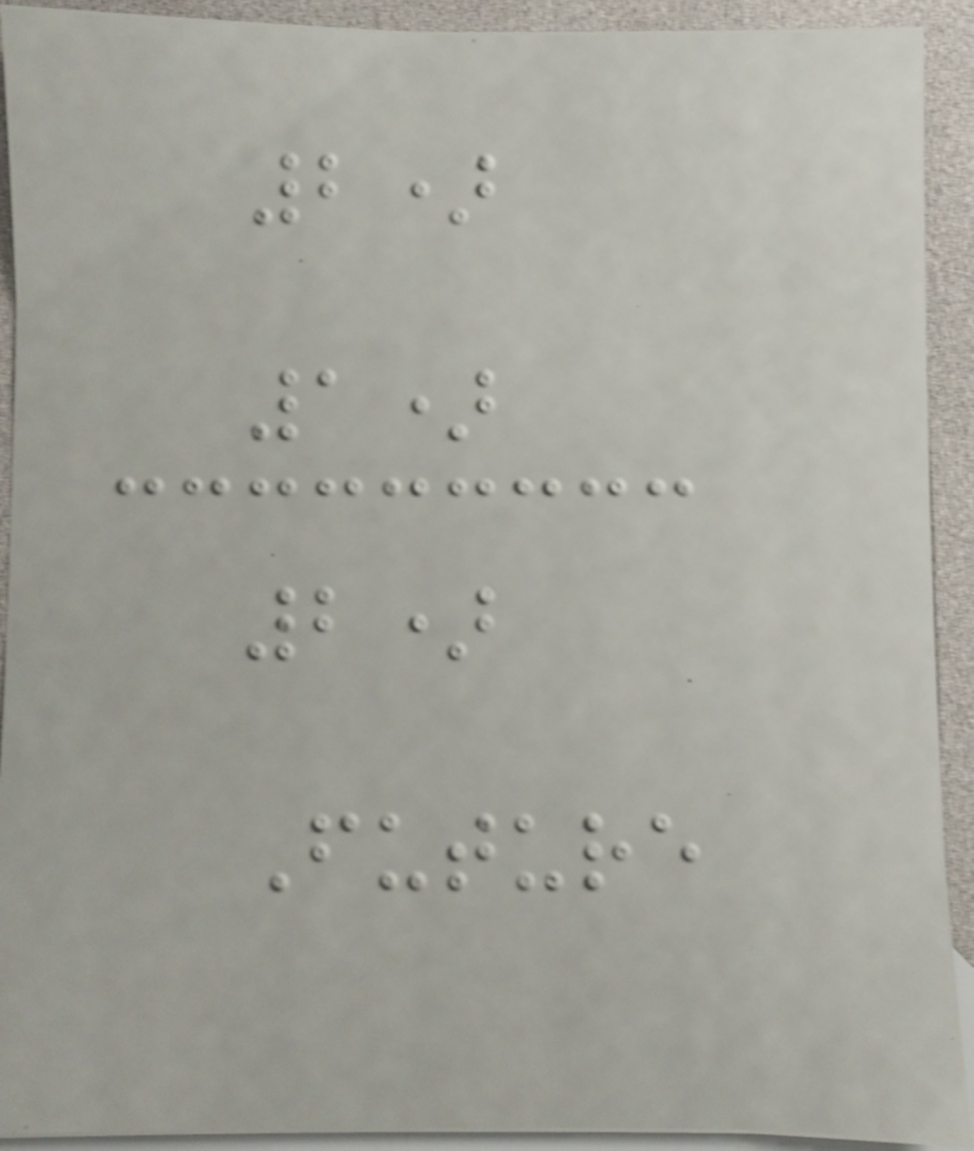2)
1)
2)
Future
